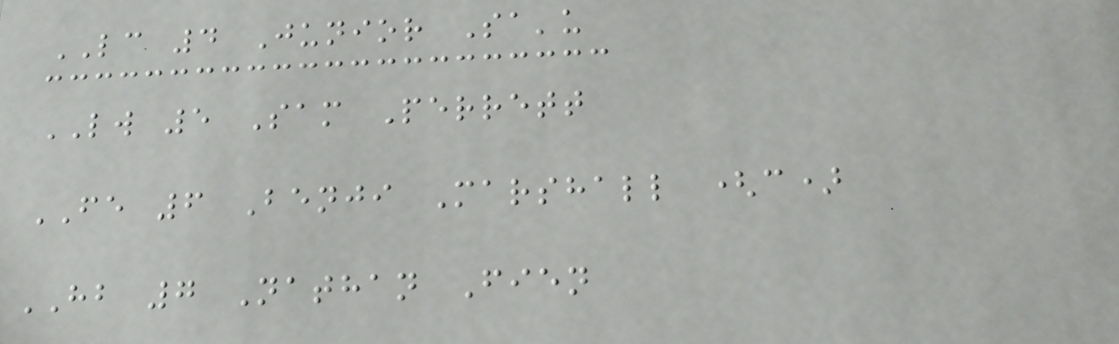LC 4 Junior Sa'u
LW 5 Sam Perrett
FE 6 Benji Marshall (c)
HB 7 Nathan Fien
